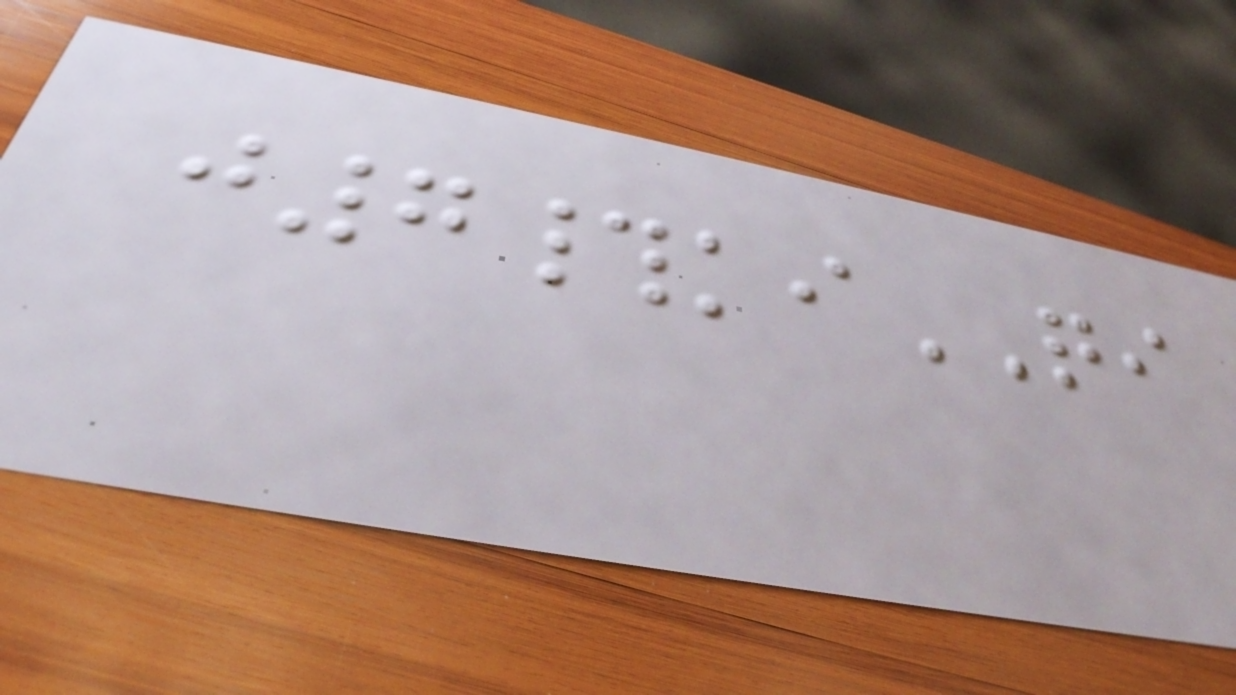j7#kiQI
